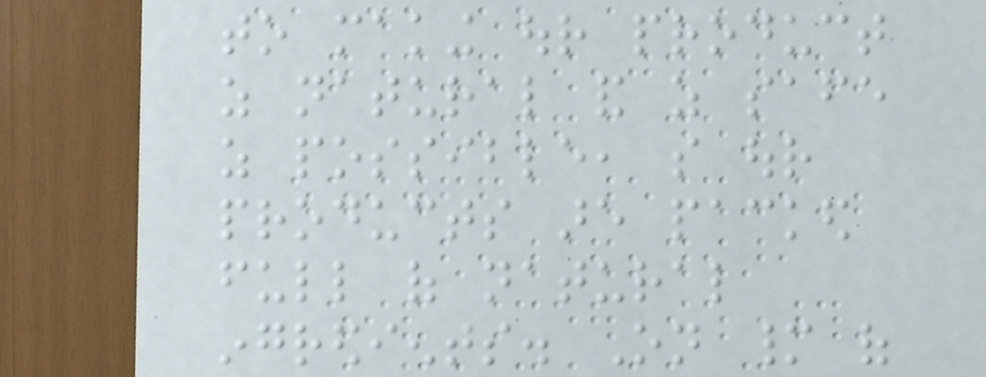to making our product
as natural and as safe
as possible, so our
products are packed
full of natural
ingredients. On many of
